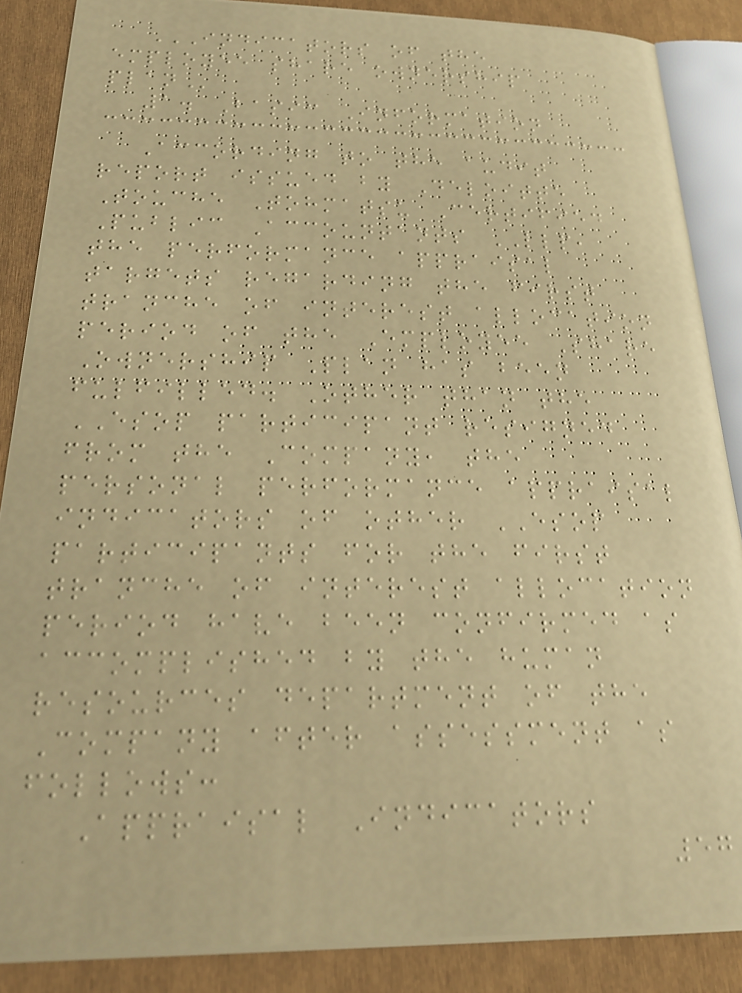INDICATORS OF THE
EMPLOYEE SHARE OWNERSHIP
PLAN
1. Basic Information
According to the audit
report issued by Deloitte
Touche Tohmatsu Certified
Public Accountants LLP,
the performance appraisal
targets regarding the first
tranche of interest allocation
period of the Employee Share
Ownership Plan has been
fulfilled. Other than the
ESOP participant resigned
from the Company, the
personal performance appraisal
indicators of other ESOP
participants for the first
tranche of interest allocation
period have been confirmed as
accomplished by the human
resources department of the
Company after assessment as
follows:
Appraisal Indicators
57
